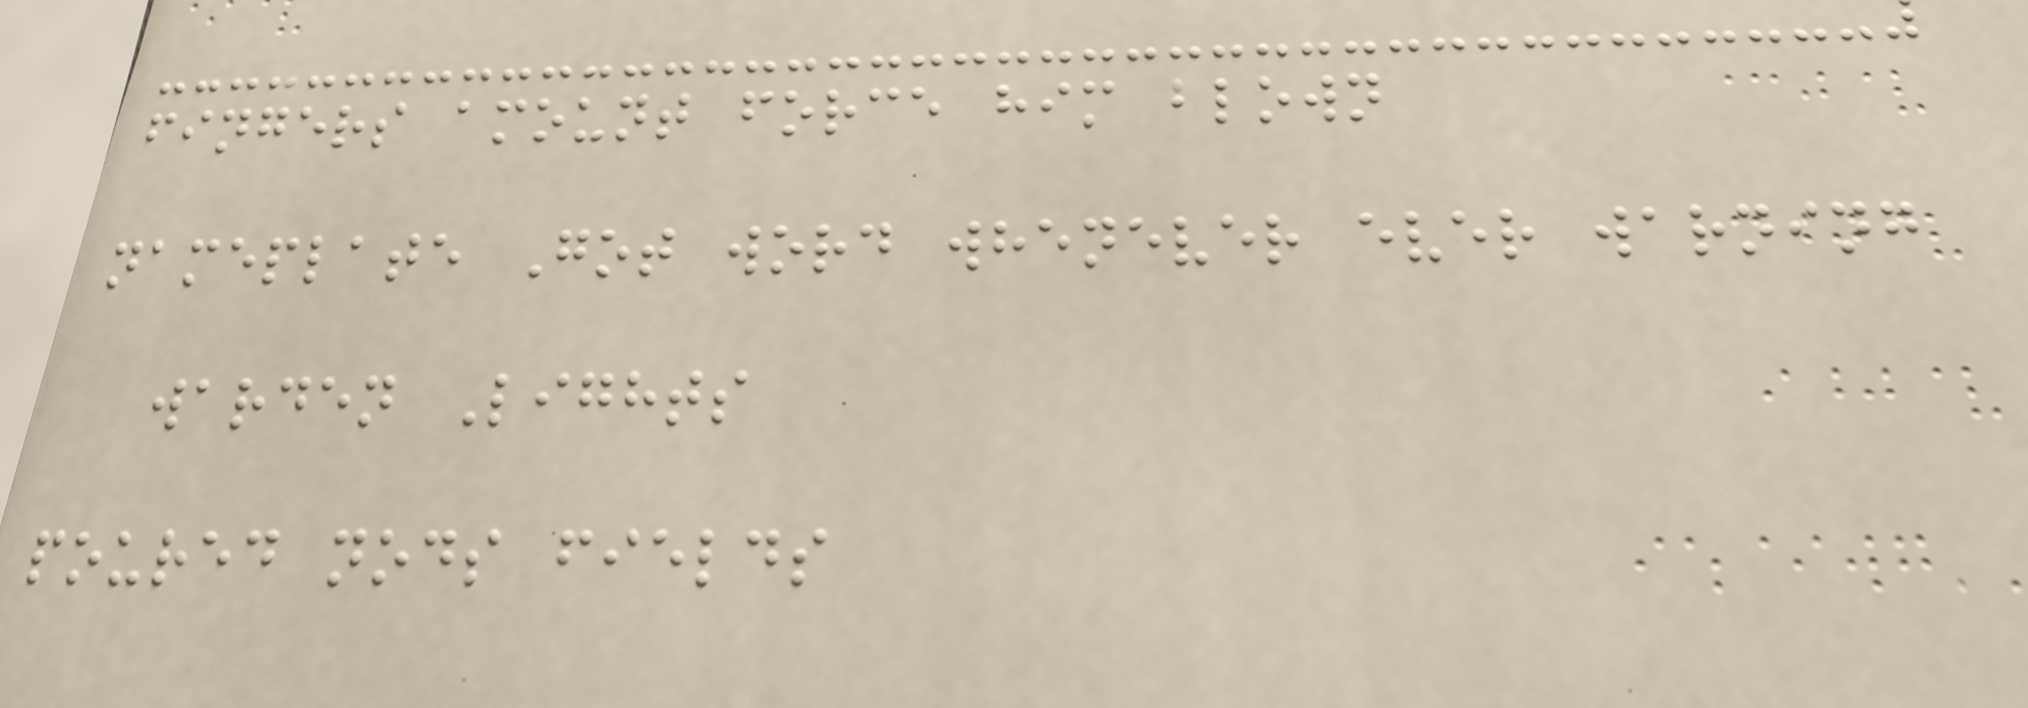fingers amount force him blown
nameplate Got word whenever ever warning
warden Lights
poured nods fields
